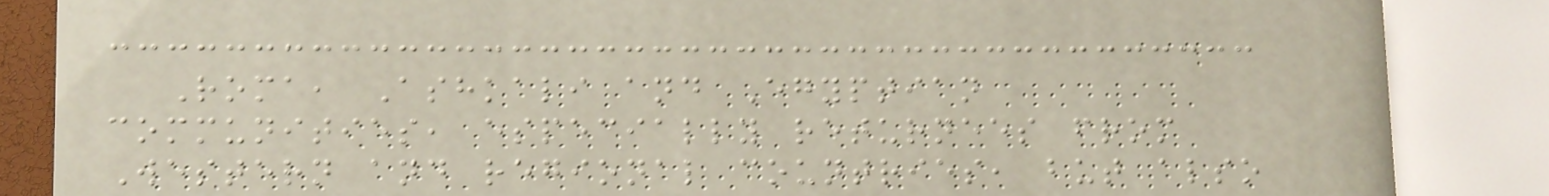Roma, Ashkali and Egyptian
communities, especially returnees from
Western and regional countries, but also
